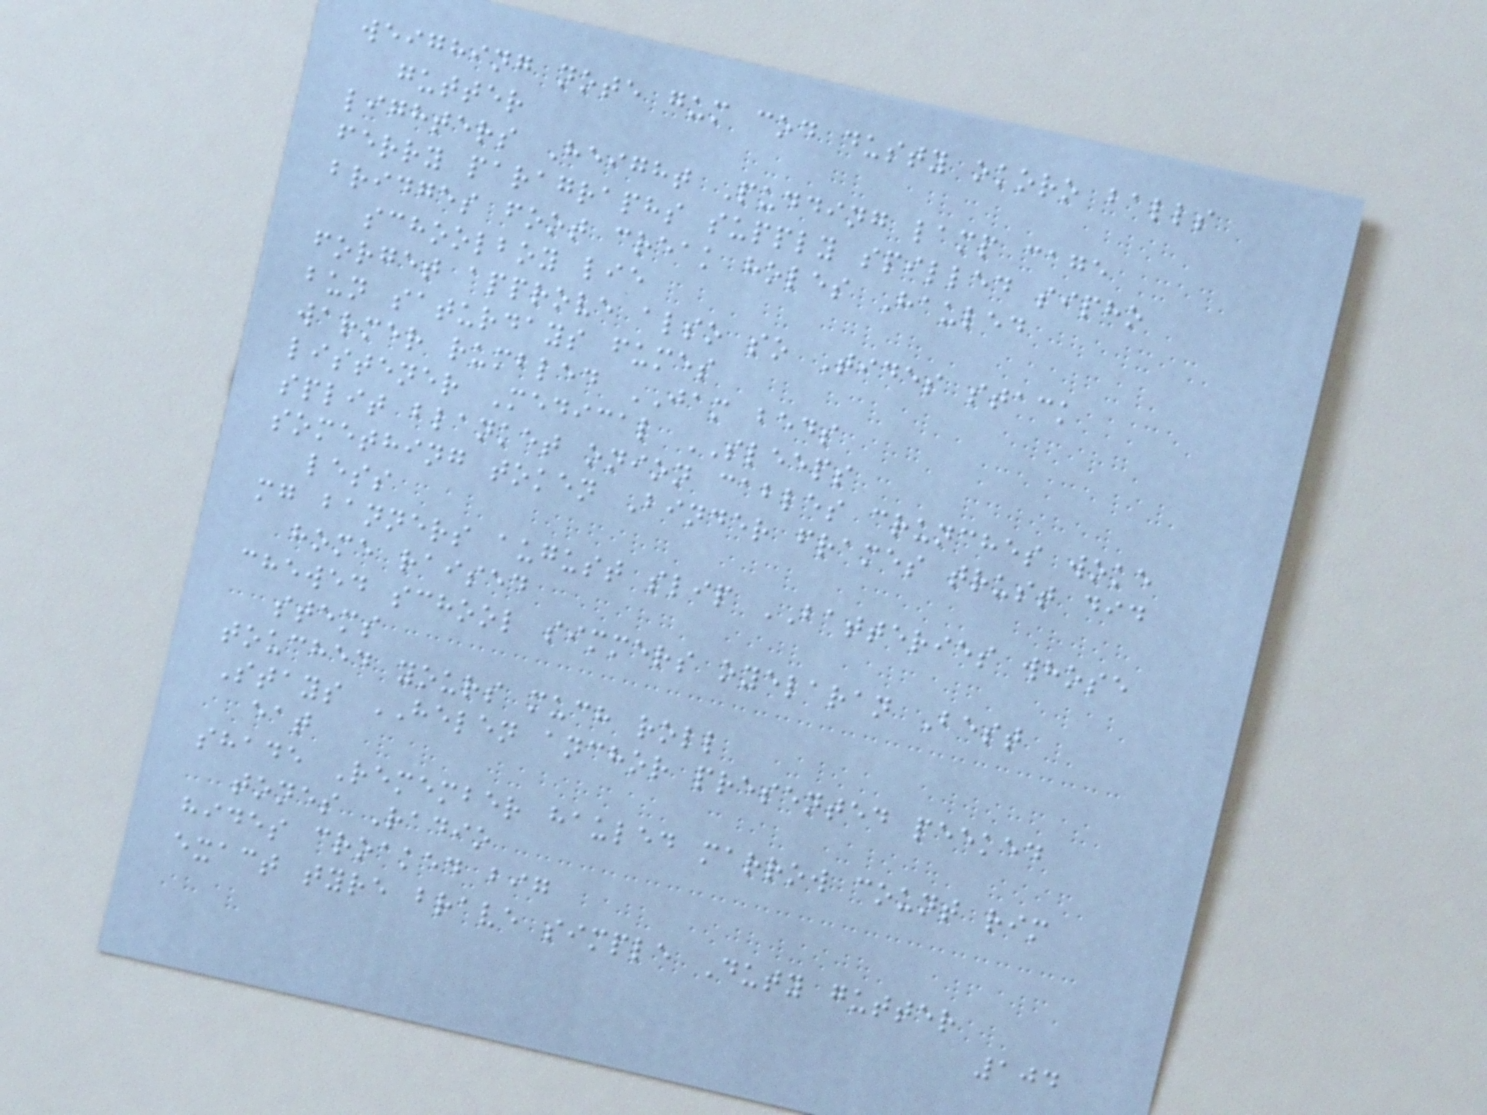weighing note gum cod dusty okoro balls
gutter
lighters Height Pudding lamp cage
ferry paragraphs supply spilled sipho
bridges foot creak holes Hauled
schoolboy lie
forget approve also so Tides stack
bun saturdays fumes
warmer rumbled JAM beds
listener Medical SLEEPS
split blanket onion cables crunches woke
something token Binder frames trust did
less
mg banners august slip BATTERIES whose
home raised
chewed school simmers oyelaran Best
stems
touched yours much roll
Stays HELEN anchor presented peeked
eat
shade Remember hauled marrow count rim
tones Radio
hides croaked big
exact tyre brave simple Duty gutter
104
